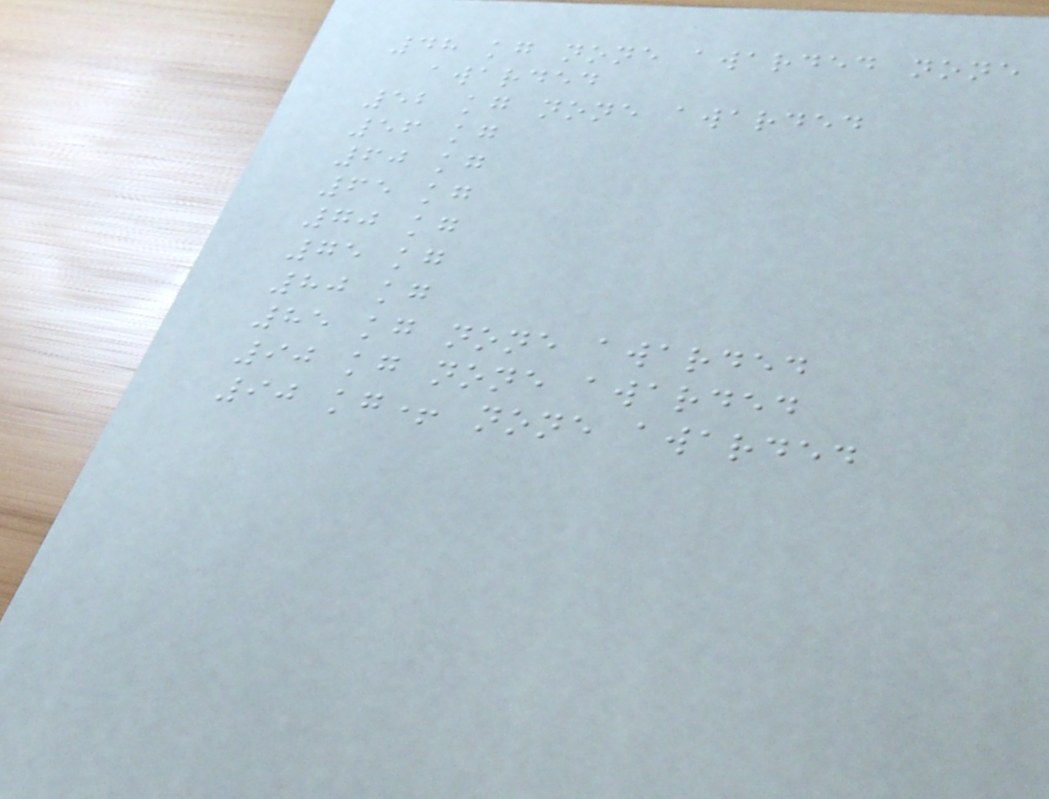48 kg none awarded none
awarded
52 kg none awarded
56 kg
60 kg
65 kg
70 kg
75 kg
80 kg
85 kg none awarded
90 kg none awarded
90 kg+ none awarded
